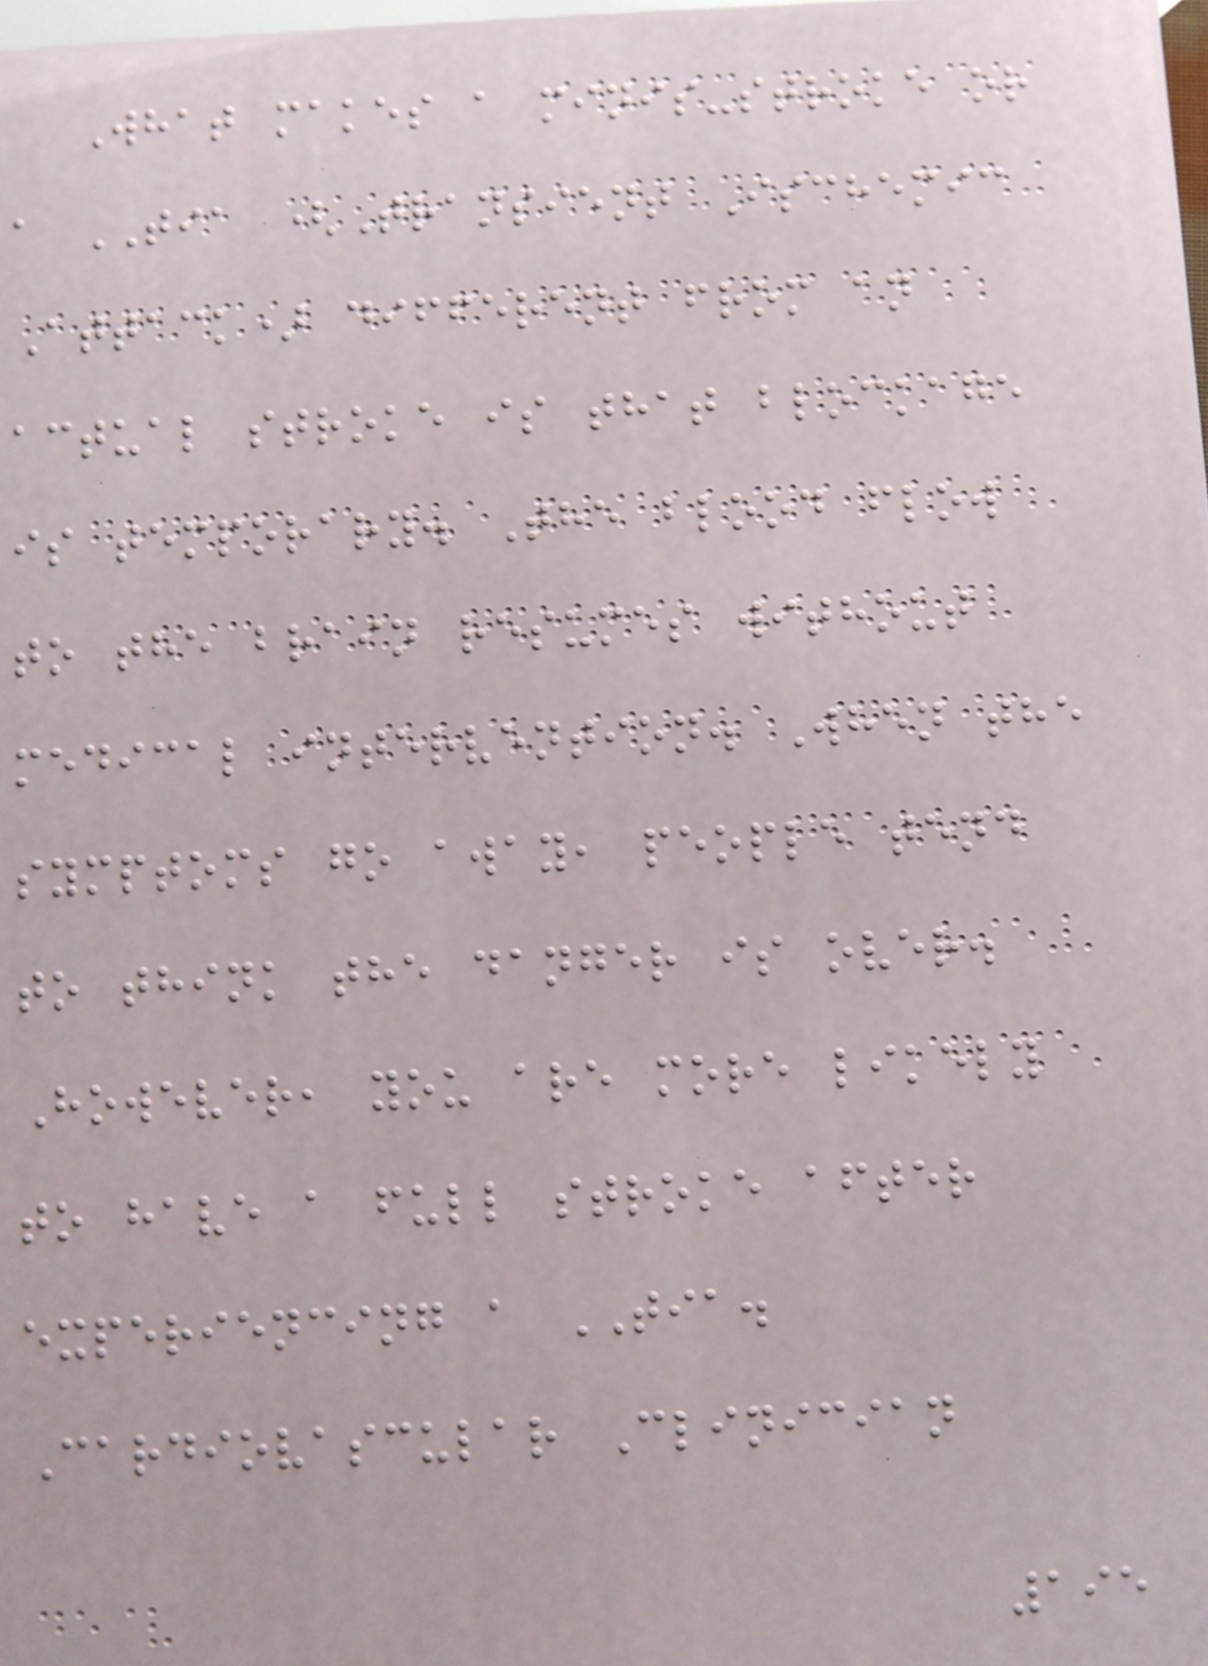What makes a minis-stroke or
a TIA (Transient Ischemic
Attack) different from an
actual stroke is that blockage
is temporary. The blood flow
to the brain resumes without
medical intervention. When the
symptoms go away, people tend
to think the danger is over.
However, you are more likely
to have a full stroke after
experiencing a TIA.
Cardiovascular Clinician
195
